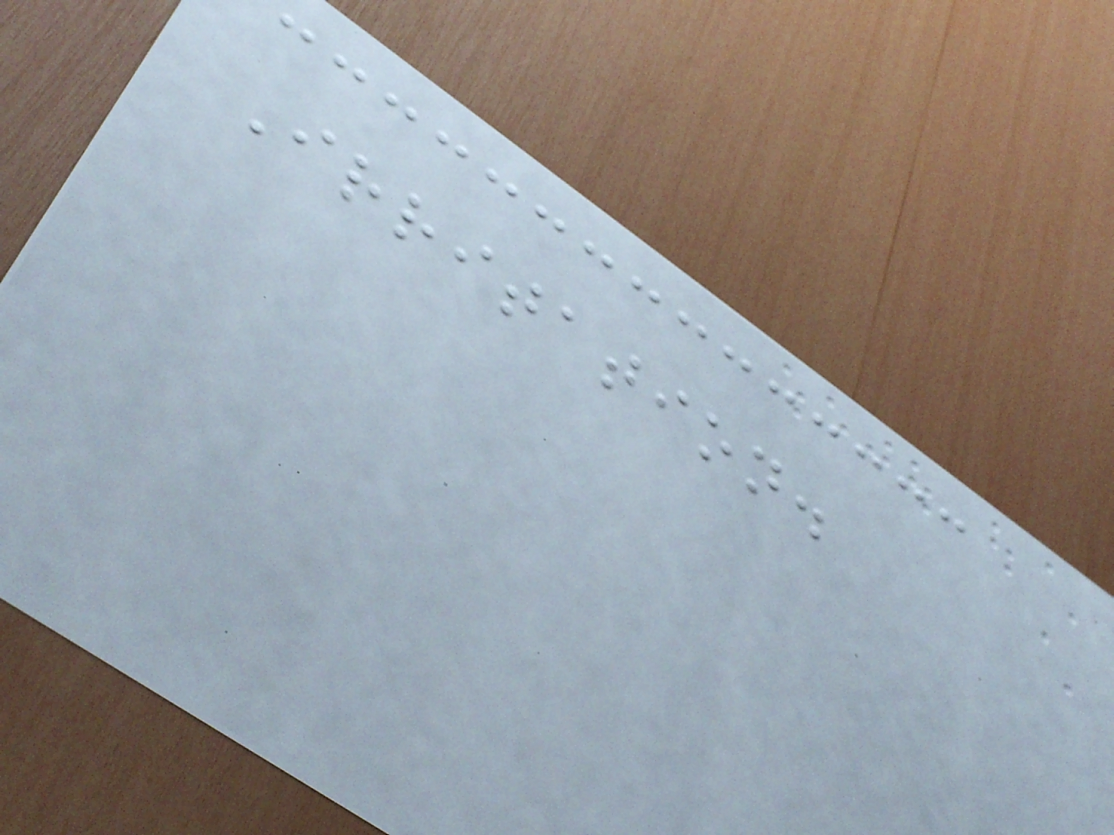Irritation.
